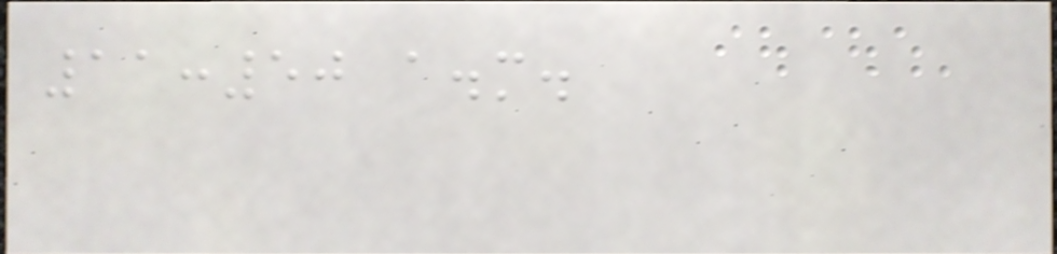11:50 a.m.
